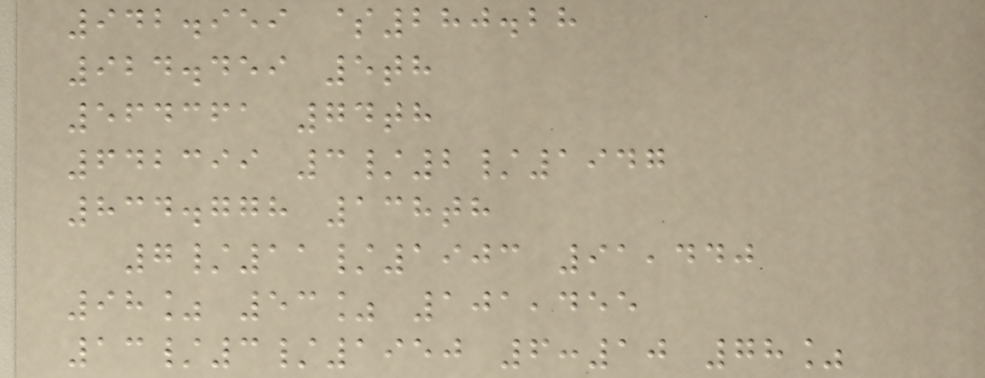942.959 $280.28
924.459 5th
564361 74th
642399 3/2/1947
834.778 138th
7/11/1903 91,440
98% 53% 101,455
13/3/1950 6:10 78%
